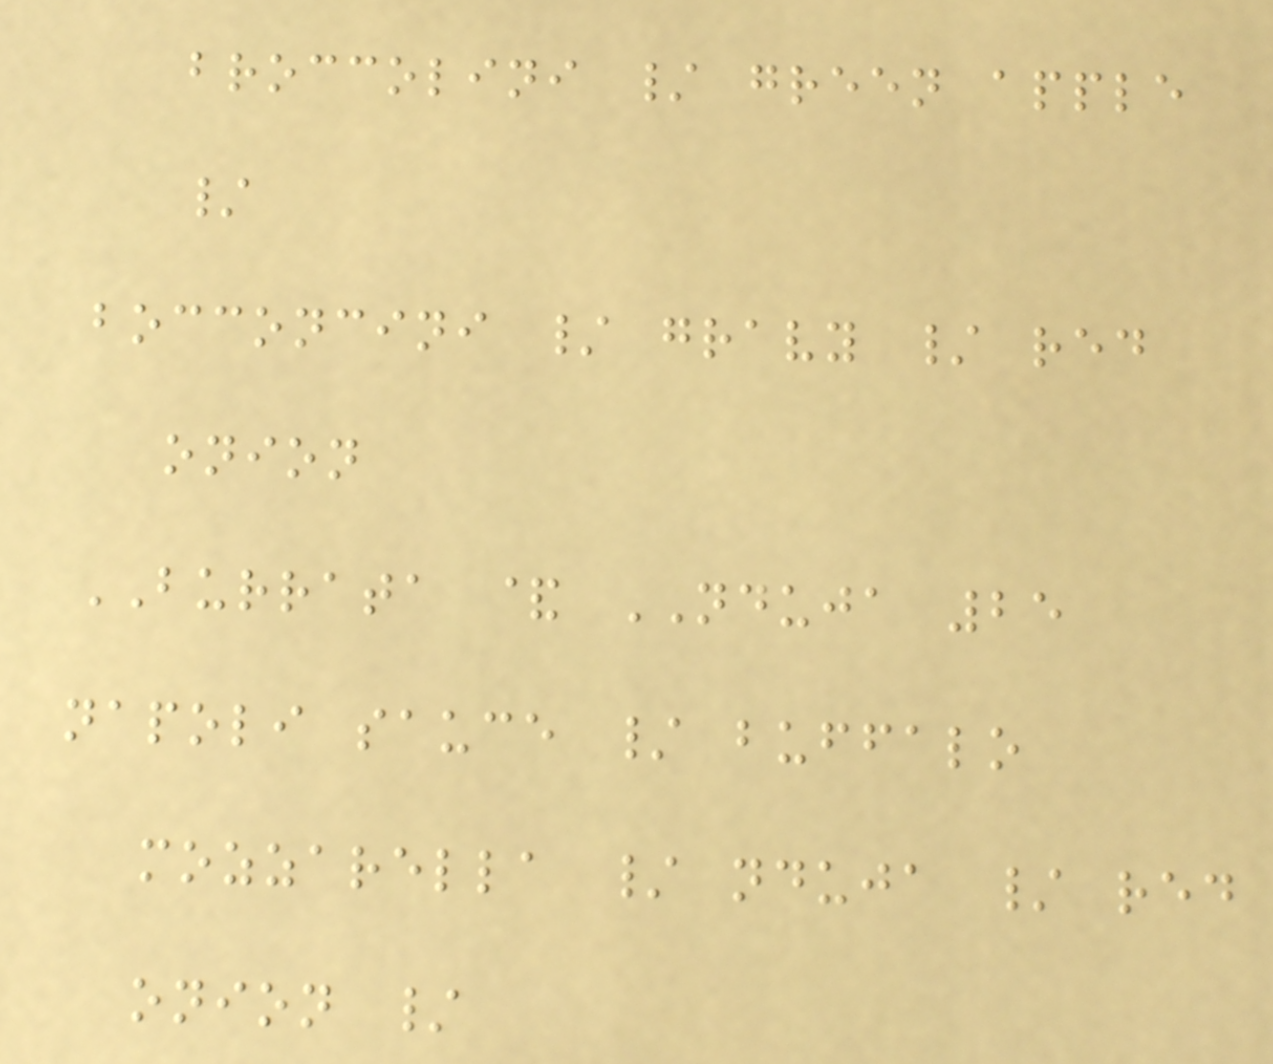broccolini / green apple
/
bocconcini / gravy / red
onion
BURRATA & NDUJA 25
napoli sauce / buffalo
mozzarella / nduja / red
onion /
